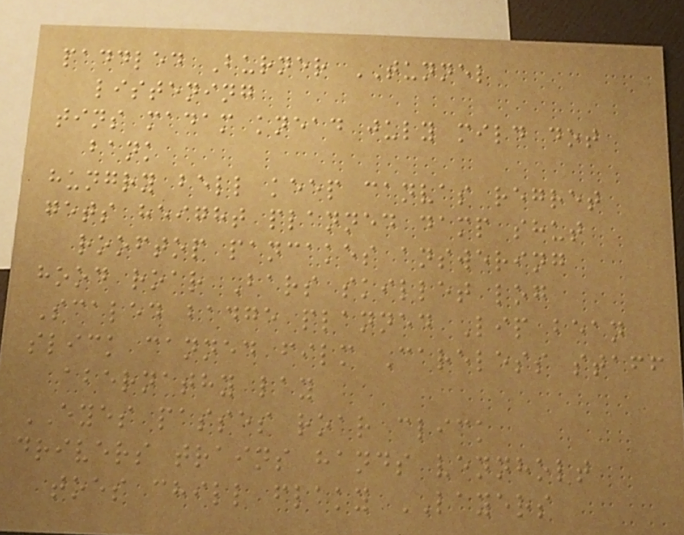paddled Burner TUNNEL
listening
tins madam knead july mild dot
bank
hungry bell keep canvas regret
gets height planned damp shut
rooftop pancakes answering
hood roar Bars skillet log
Scaled badge planned Lip bean
slick canned film Careless staff
abernathy lay
EYES passes roar click
drivers trains hands vennholt
toes chill flaky LAYERS
